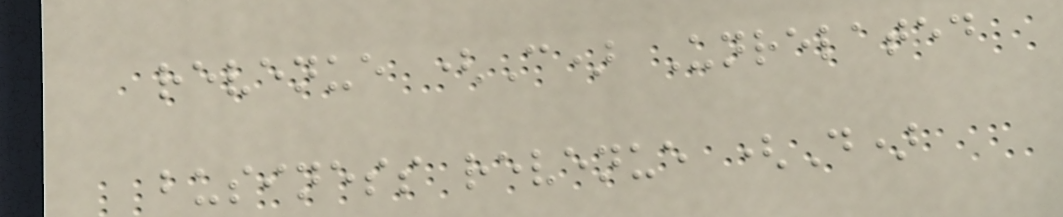revenue (C) Unrelated
business revenue (D)
